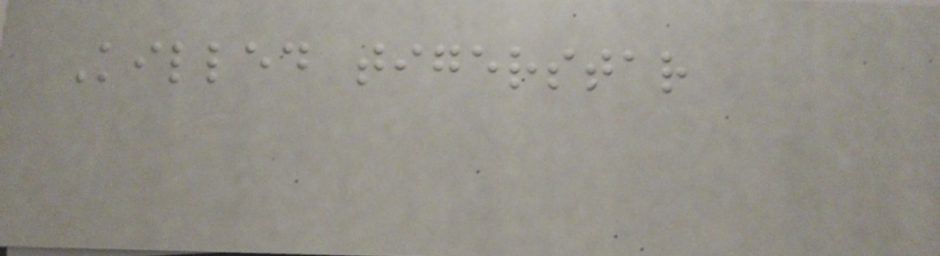Killed tigerstar
